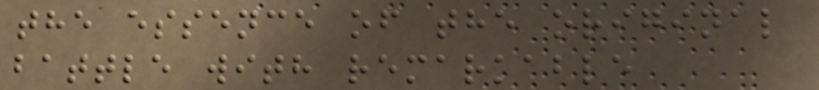the essence of the original
battle with remarkable
